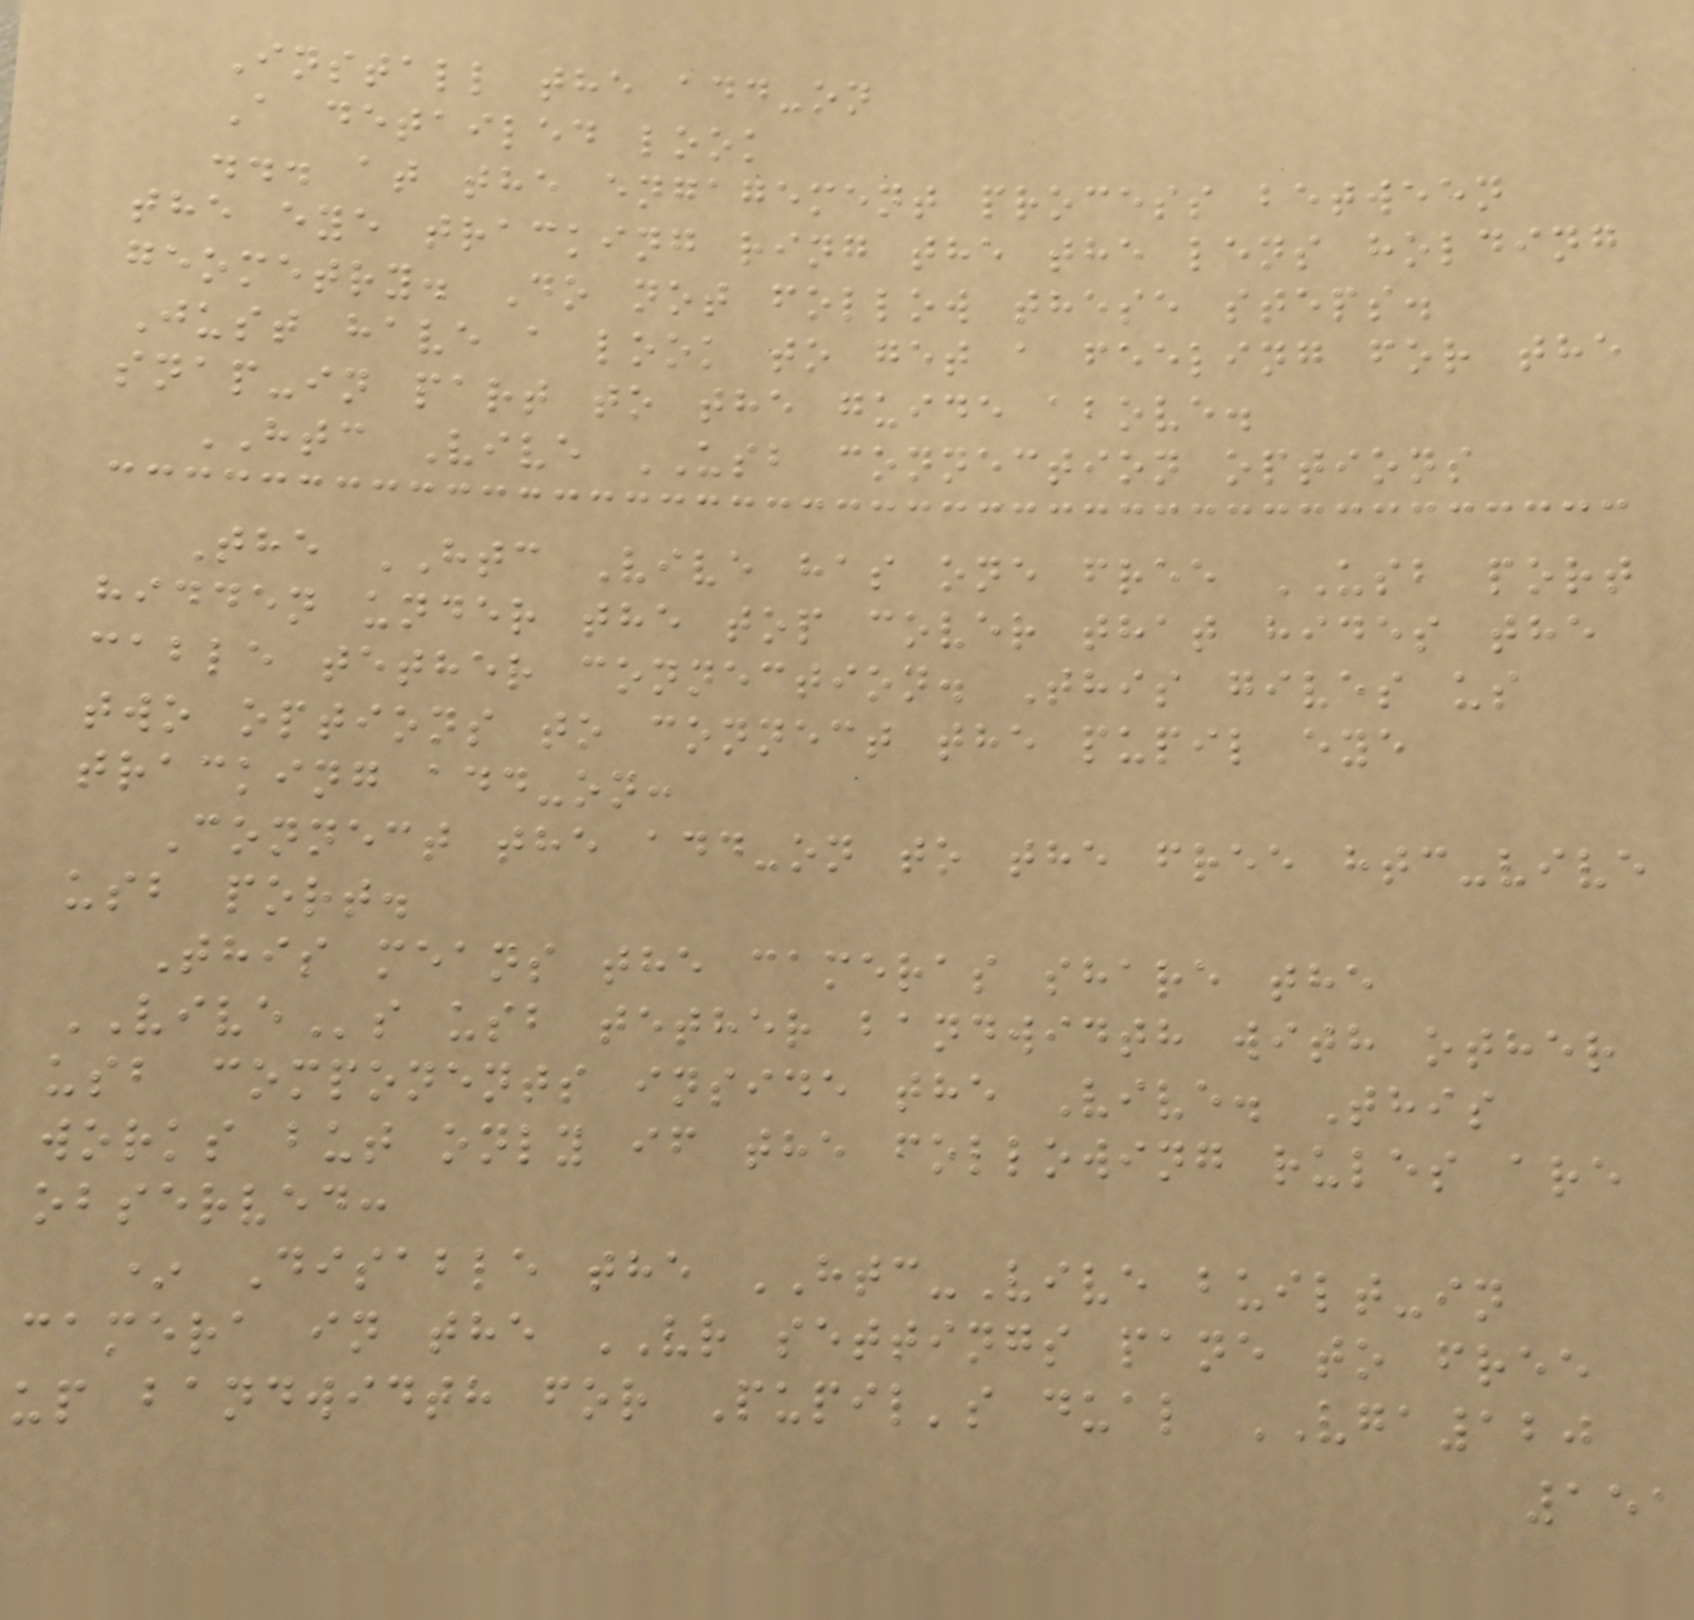Install the add-on
A detailed look
... at the engagement process between
the eye tracking ring the the lens holding
geometry. Do not follow these steps.
Just have a look to get a feeling for the
snap-in part to the guide above.
HTC Vive USB connection options
The HTC Vive has one free USB port
hidden under the top cover that hides the
cable tether connection. This gives us
two options to connect the pupil eye
tracking add-on:
Connect the add-on to the free htc-vive
usb port.
This means the cameras share the
VIVEs usb tether bandwidth with other
usb components inside the Vive. This
works but only if the following rules are
observed:
* Disable the HTC-Vive built-in
camera in the VR settings pane to free
up bandwidth for Pupil's dual VGA120
151
